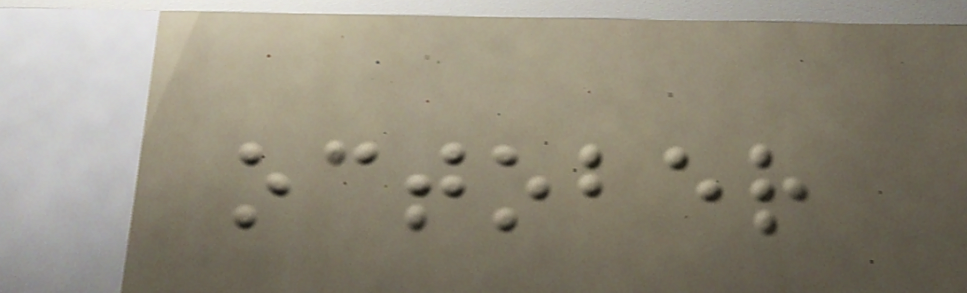october
